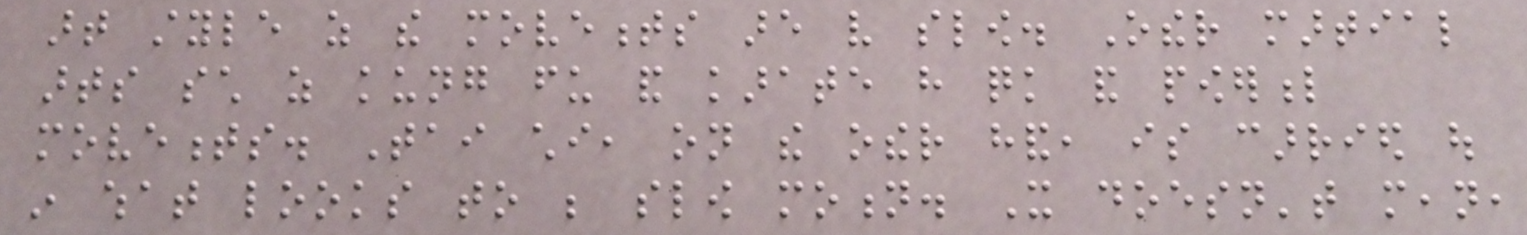art style as the movements are very slow. Other martial
arts such as kung fu and karate have quick and powerful
movements. Tai chi, on the other hand, is carried out
in what looks to be slow motion. It doesn't mean,
